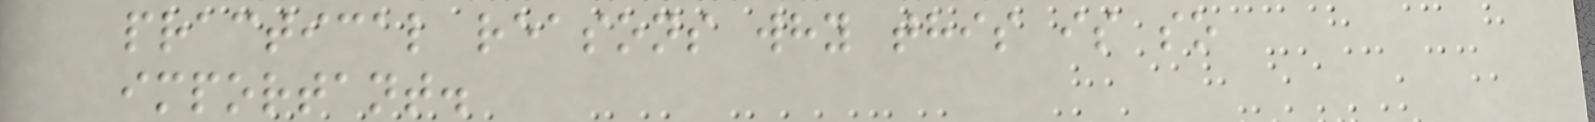practical reasons why this is so
important.
